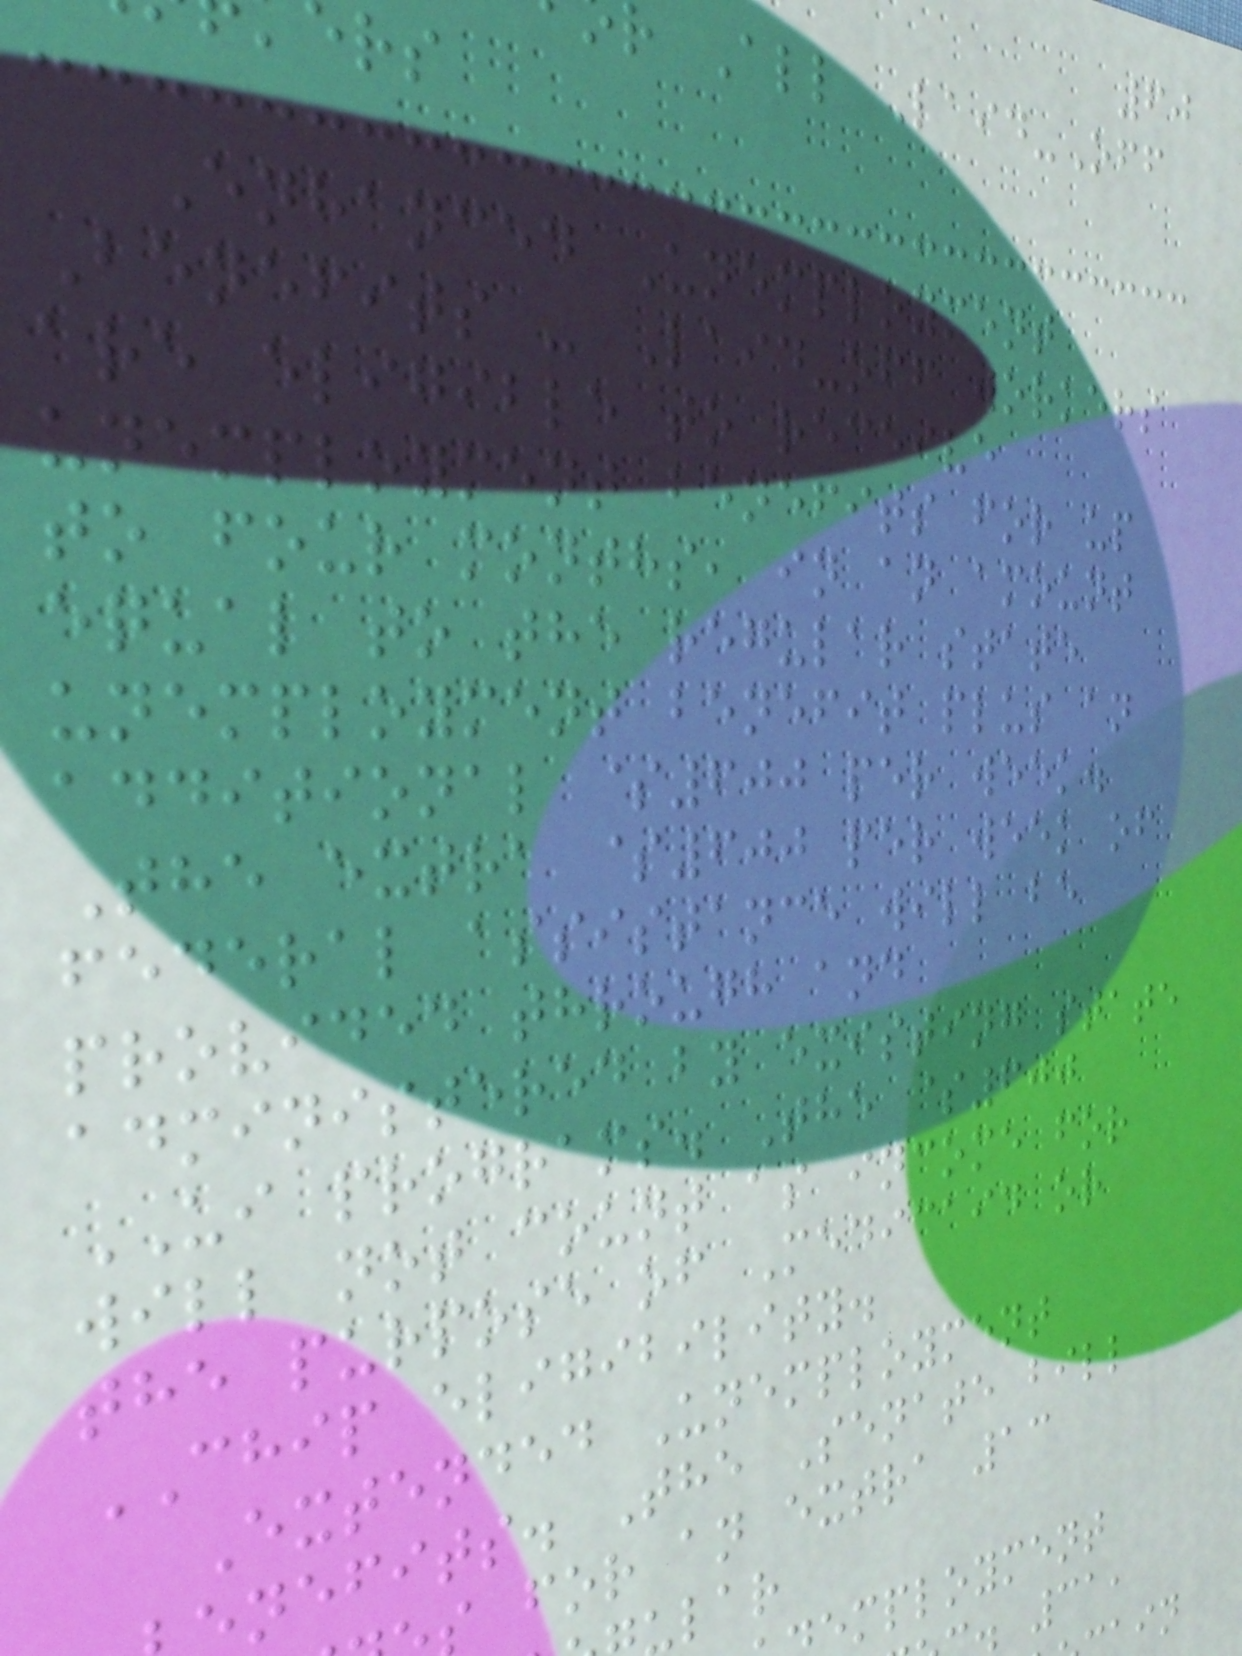60
r All Laid-Off
Enhanced Unemployment
Benefits - Laid-off workers
are eligible to receive
unemployment benefits for up
to four months, in an amount
equal to the regular state
unemployment benefit plus an
additional $600 per week.
The extra $600 per week of
federal assistance will be
provided through and
administered by existing state
UI programs. The $600
will not count as income for
the purpose of Medicaid or
CHIP eligibility.
Extended Unemployment
nefits. The Senate bill
for an extra 13
employment
